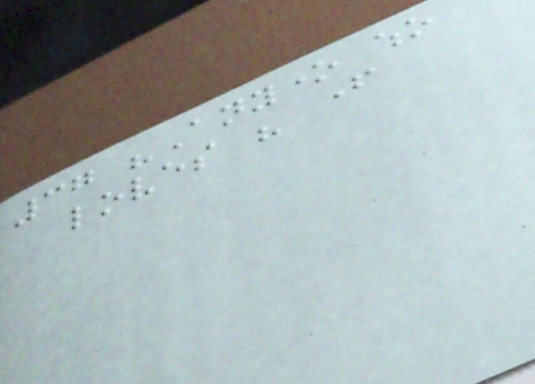37 "Anyone who
loves his father
